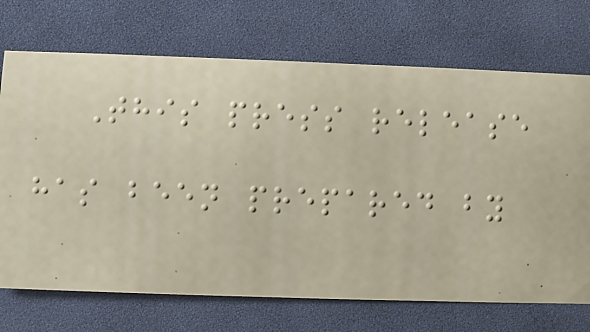This press release
has been prepared by
